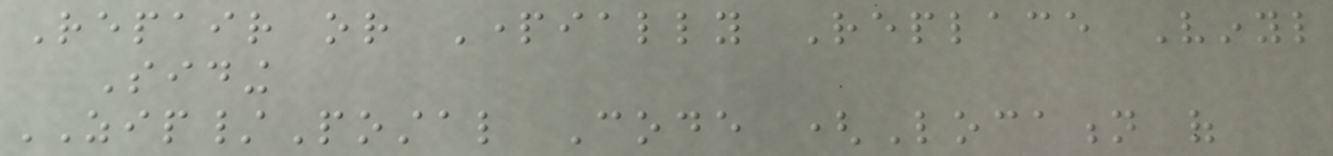Repair or Partially Replace Vinyl
Siding
ZIP/Postal Code (Location of
